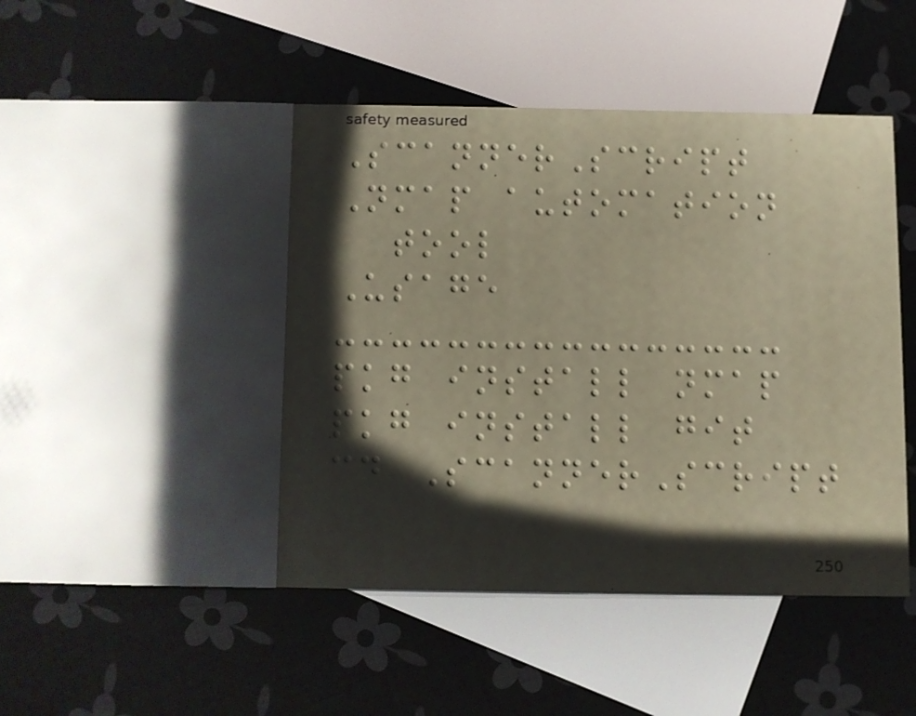ScannerScript
Nmap automation
tool
Usage
pkg install nmap
pkg install git
cd ScannerScript
